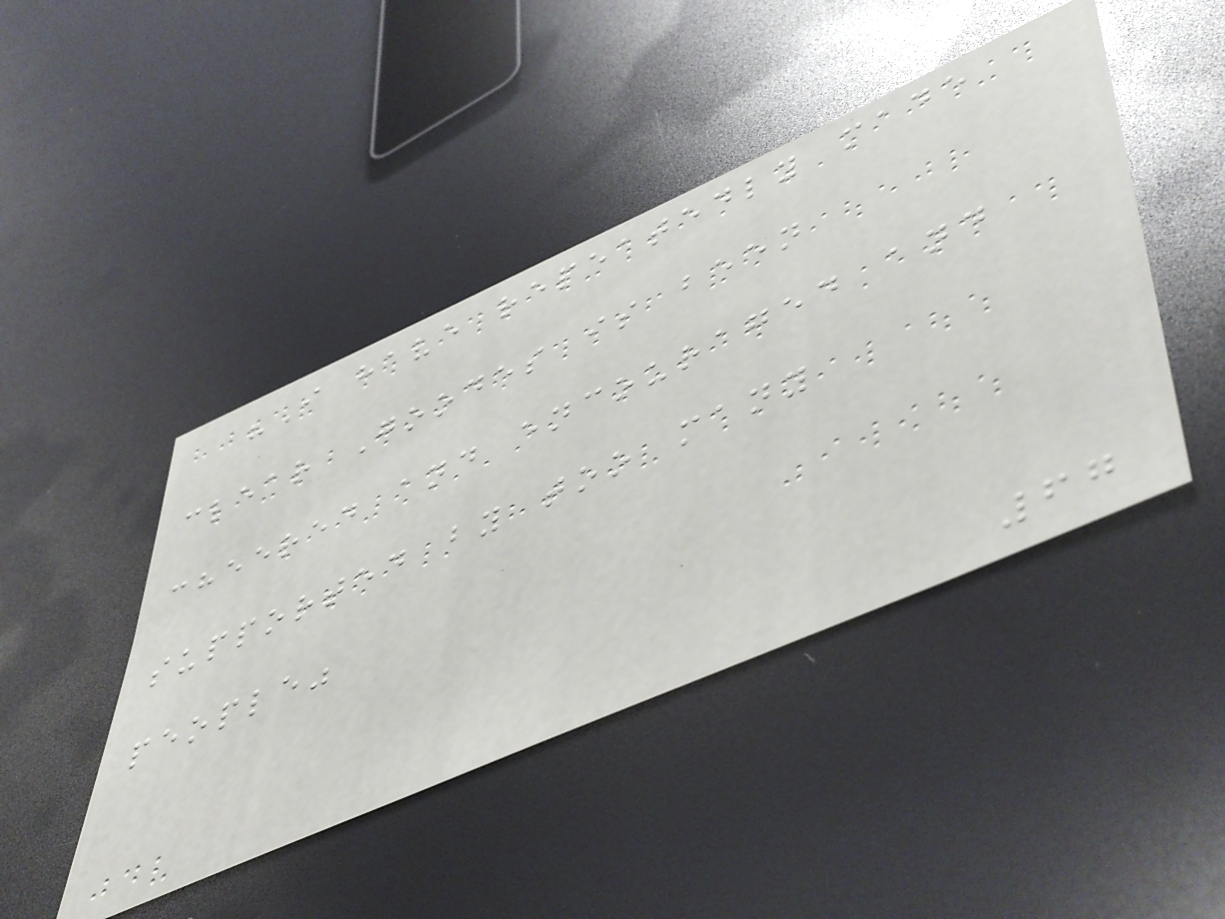"I have repeatedly made
clear Goodes is been
cheered and encouraged and
supported by too many
people"
67
